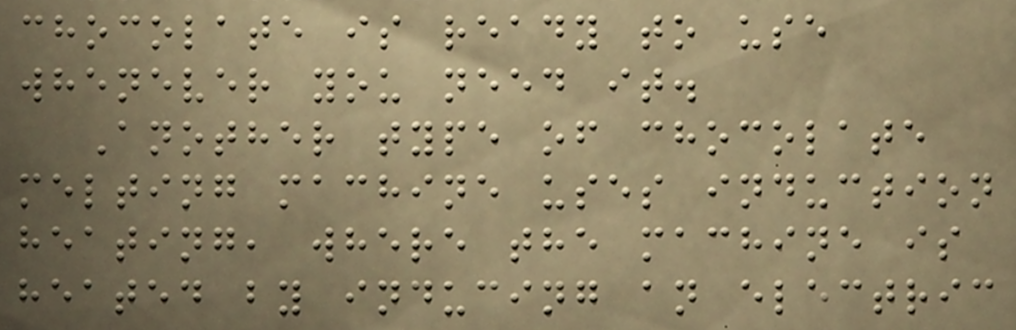chocolate is ready to use
whenever you need it.
Another type of chocolate
melting machine uses induction
heating, where the machine is
heated by inducing an electric
